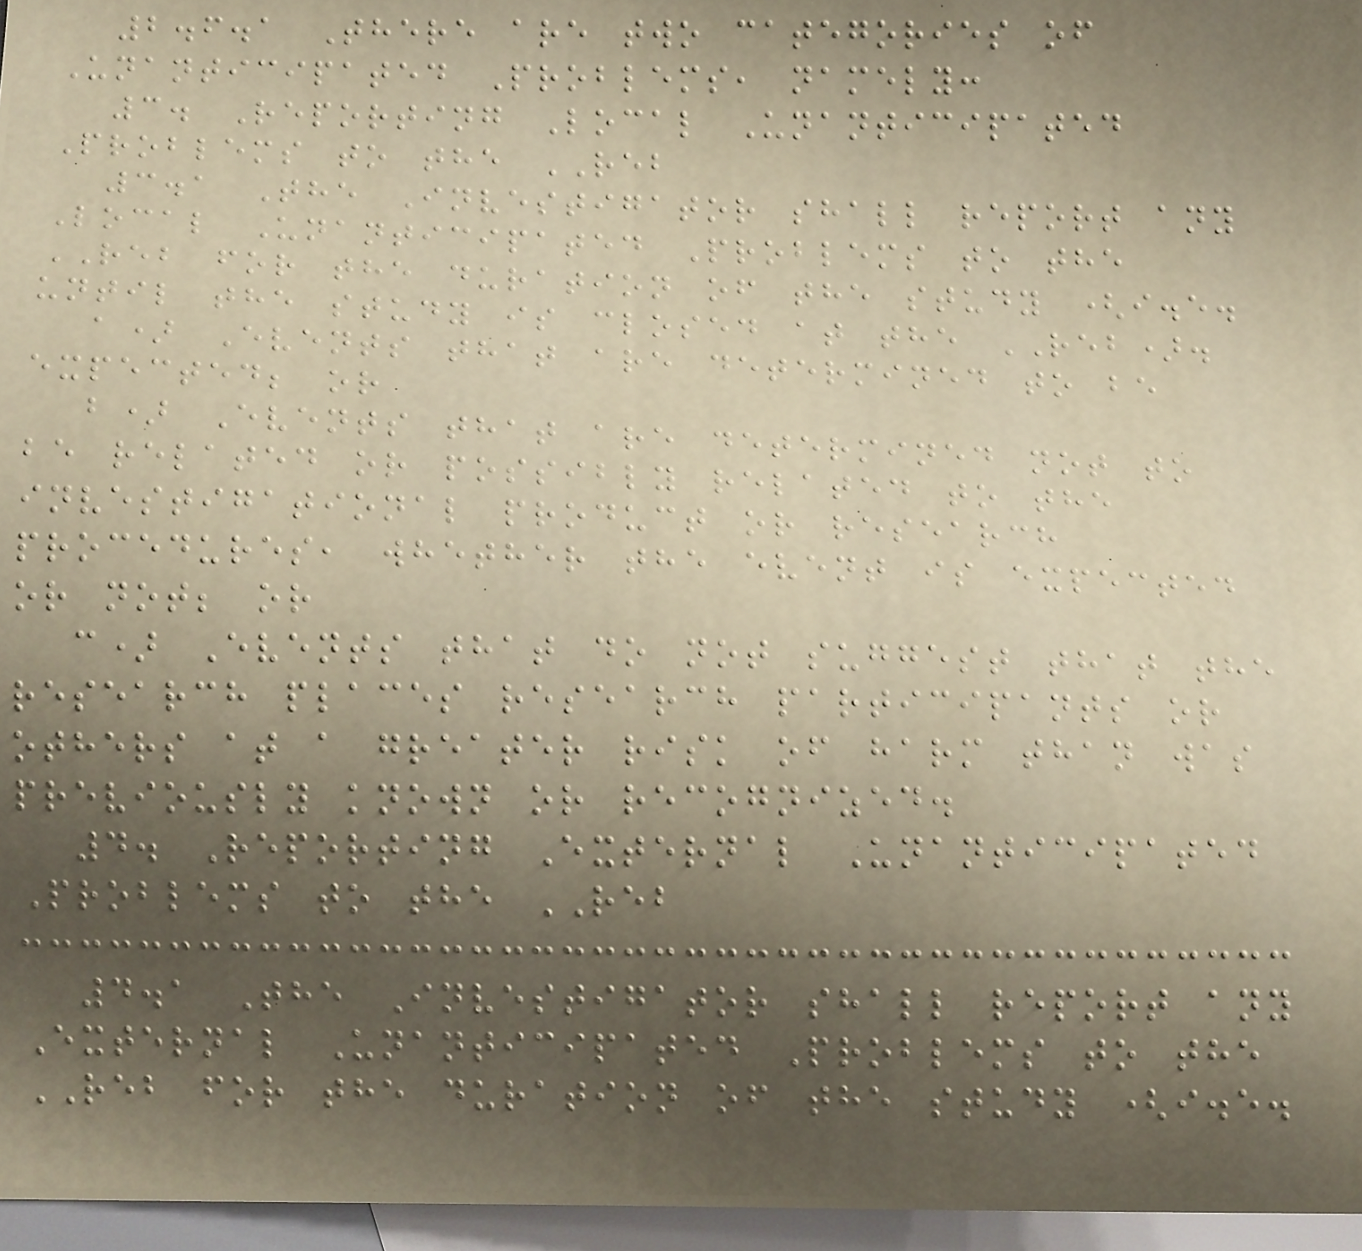2.6.1 There are two categories of
Unanticipated Problems, namely:
3. Reporting Local Unanticipated
Problems to the REB
3.1 The Investigator shall report any
Local Unanticipated Problems to the
REB for the duration of the study (i.e.
until the study is closed at the REB).
a) Events that are determined to be
expected; or
b) Events that are determined not to
be related or possibly related to the
investigational product or research
procedures, whether the event is expected
or not; or
c) Events that do not suggest that the
research places research participants or
others at a greater risk of harm than was
previously known or recognized.
4. Reporting External Unanticipated
Problems to the REB
4.1 The Investigator shall report any
External Unanticipated Problems to the
REB for the duration of the study (i.e.
